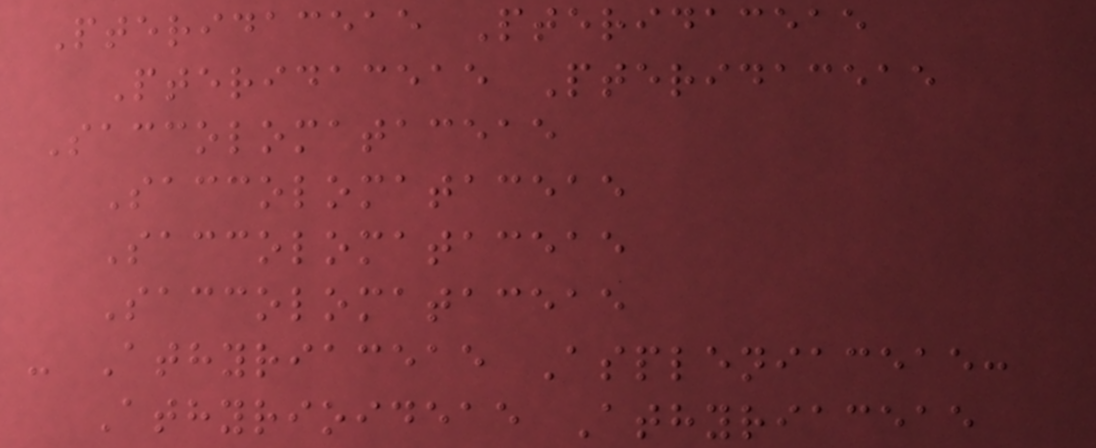Pteridaceae Pteridaceae
Pteridaceae Pteridaceae
Saccolomataceae
Saccolomataceae
Saccolomataceae
Saccolomataceae
- Athyriaceae Aspleniaceae:
Athyrioideae Athyriaceae
